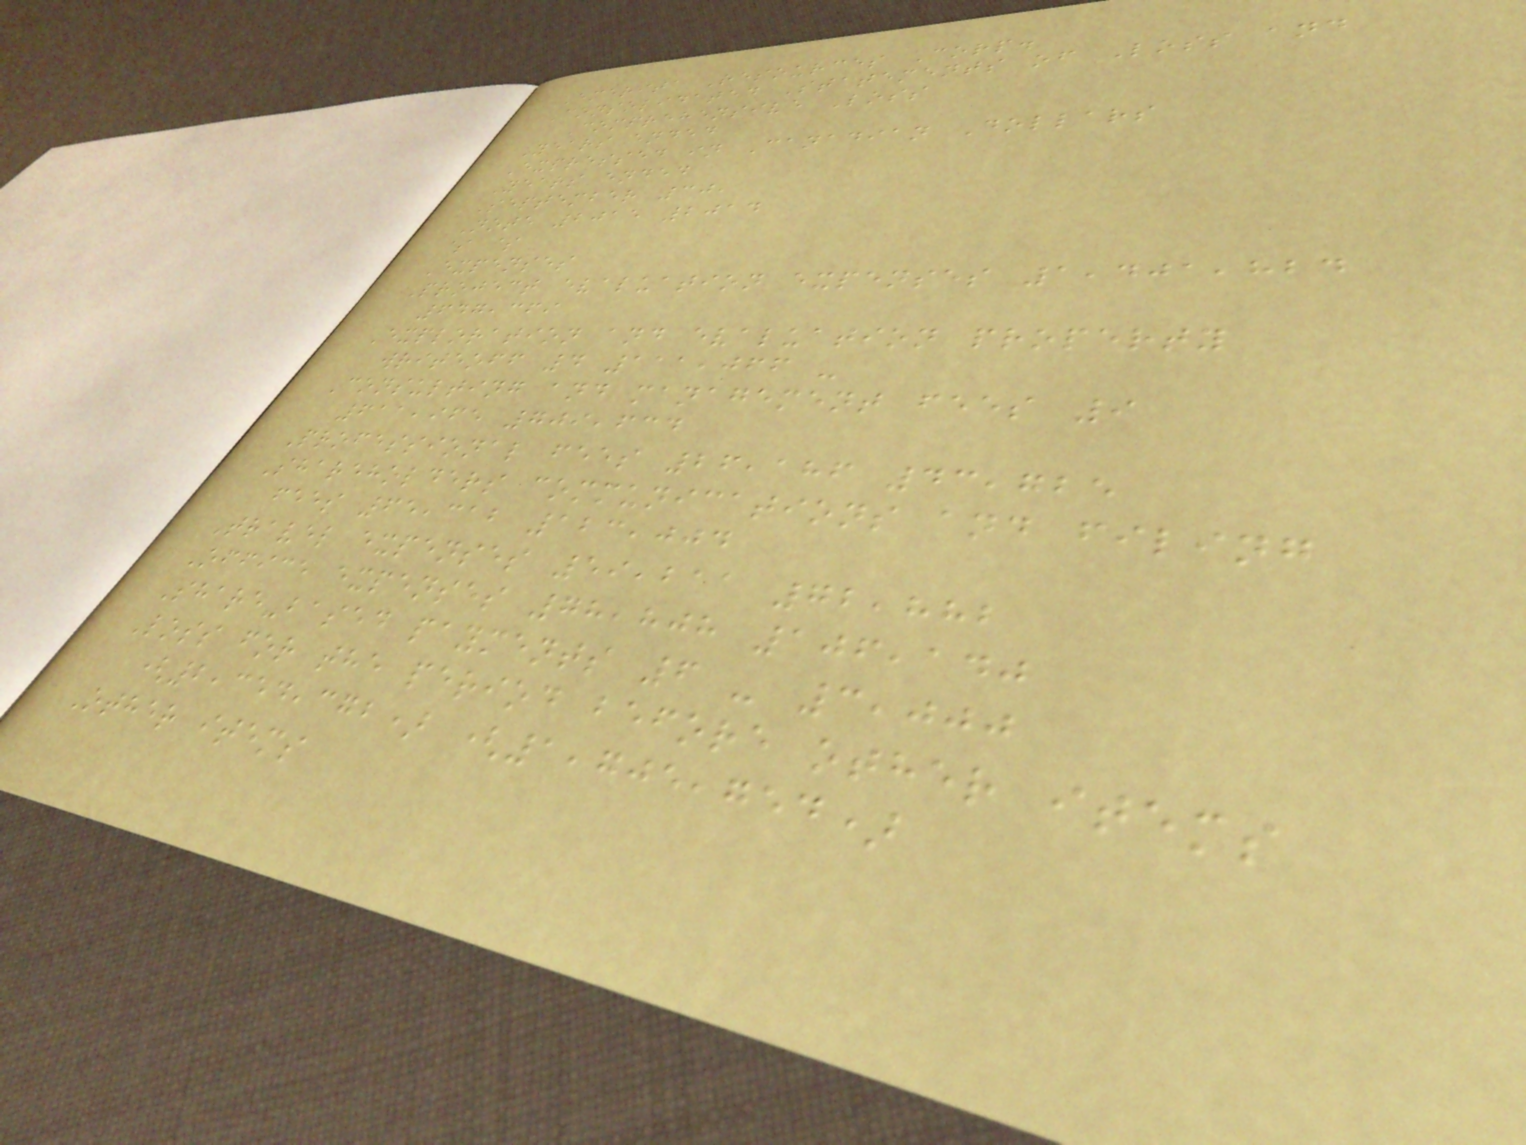Emerita Resources Corp.
Consolidated Statements of Loss and
Comprehensive Loss
Years ended
Expressed in Canadian Dollars
Years ended
September 30,
Note 2015 2014
$ $
Expenses
Project evaluation expenses 1,401,824
647,369
Exploration and evaluation property
writeoff 4 111,066 -
Consulting and management fees 9
611,965 709,634
Professional fees 26,186 43,725
Shareholders communications and filing
fees 65,312 123,004
Travel expenses 59,211 72,882
Office expenses 78,808 106,140
Share-based payments 6 - 3,000
Loss for the period before other items
(2,354,372) (1,705,754)
Other items
